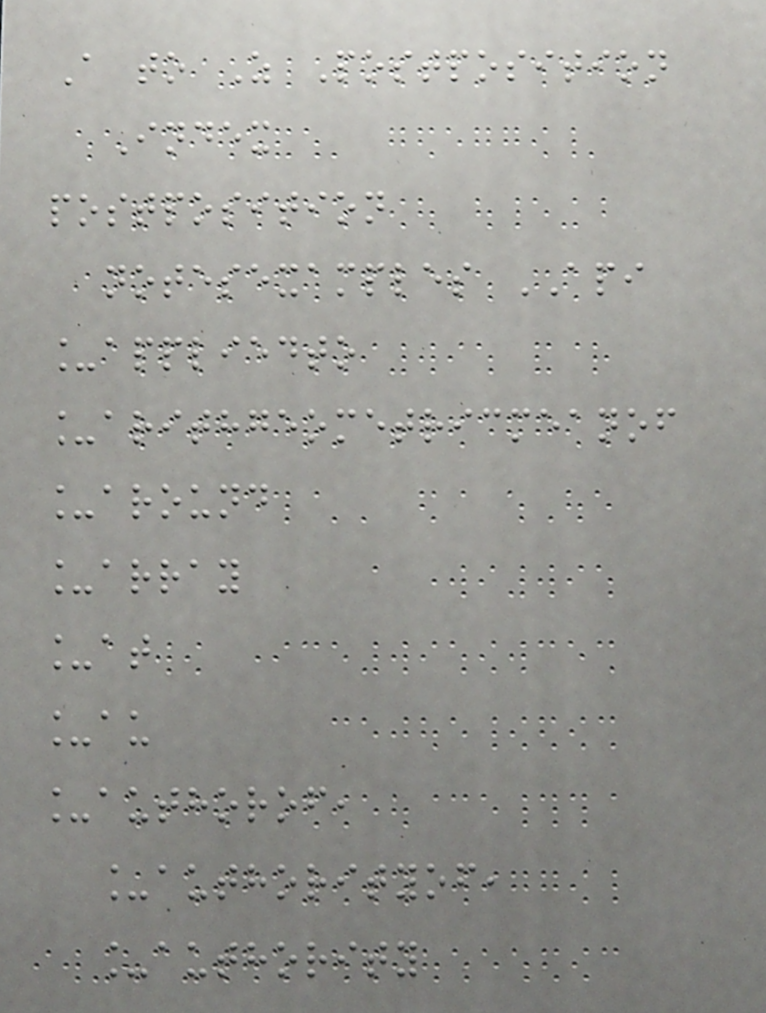A to Z Postposition
Index
postposition
notesexamples API
_appliedto
_arithgeometricmeanof
_around
_array
_at
_au
_authorof,
_authorityof,
_authority
